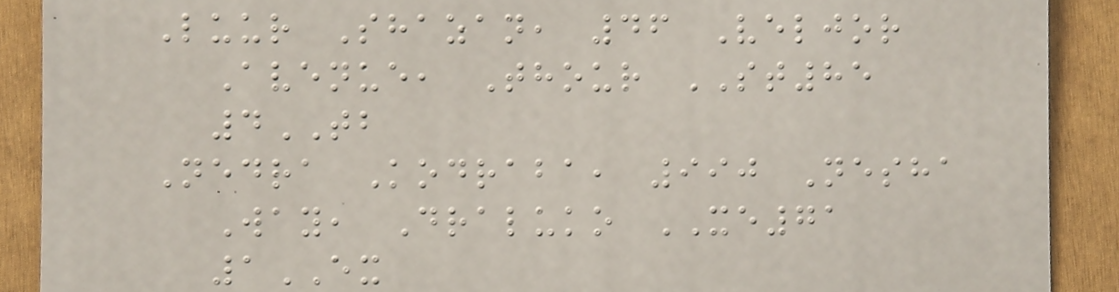Luur Shazan, 46 Veljor
Avenue, Thour ST85
4TB
Nedra Kodraba, 990 Nesha
Way, Draluko XE71
1EX
